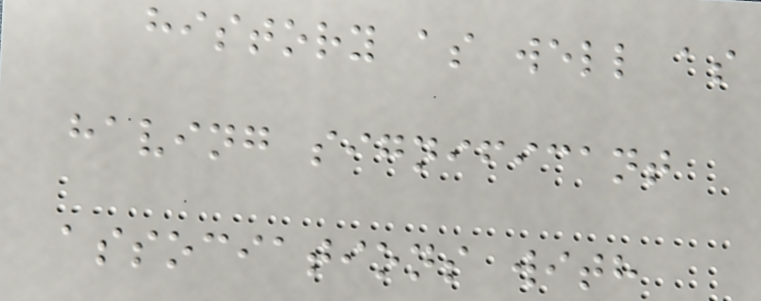history as well as
having significant
associations with
